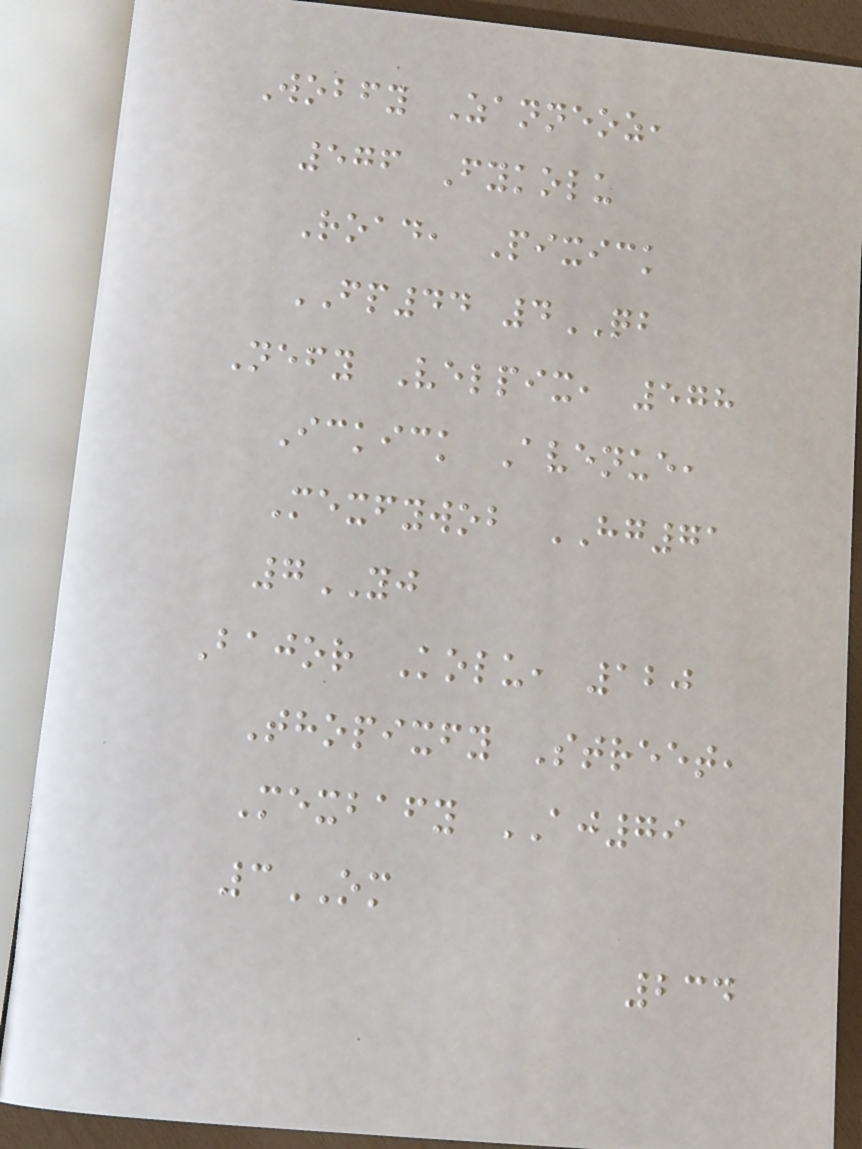Wobfy Zanneoz,
576 Fykolu
Road, Pixick
FP44 4QB
Nefy Velpix, 578
Ickick Avenue,
Mexfywob HG71
7YJ
Bajor Kolu, 120
Thopixfy Street,
Mexbafy AJ79
3OM
234
